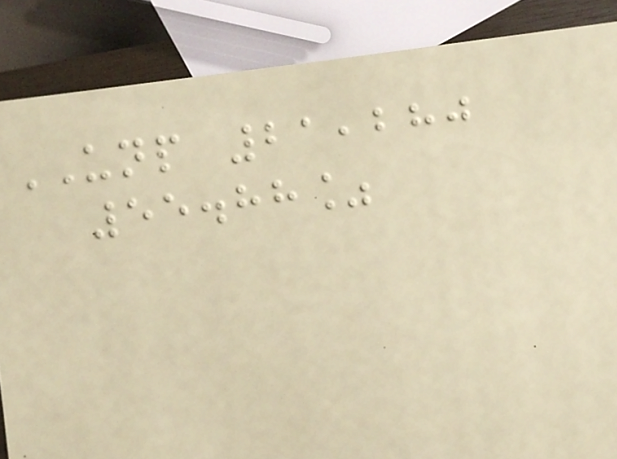UNP 21,280
55.88%
